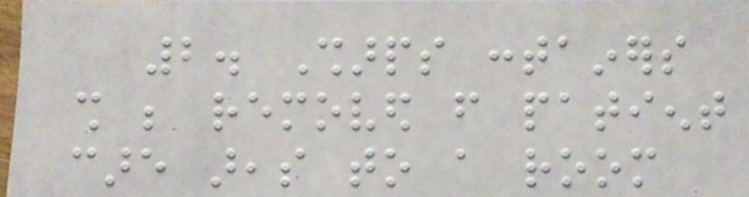2. Sharps containers
shall be removed from patient
care areas to a room
